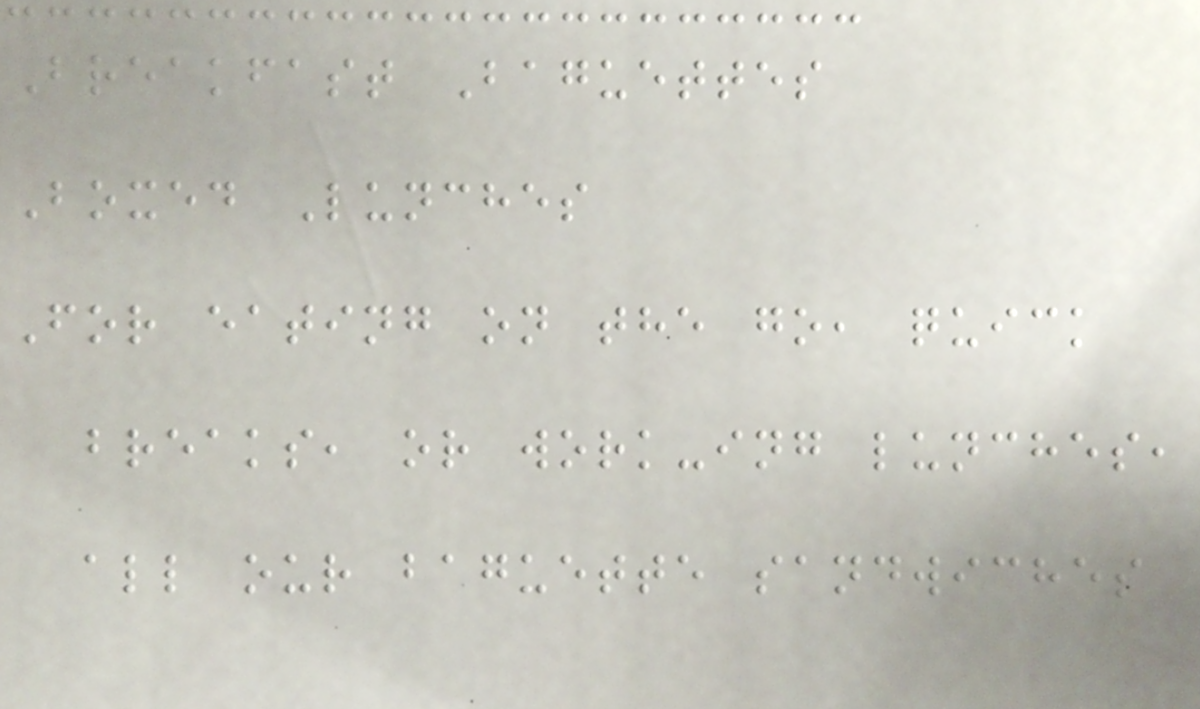Breakfast Baguettes
Boxed Lunches
For eating on the go, quick
breaks, or work-ing lunches,
all our baguette sandwiches
